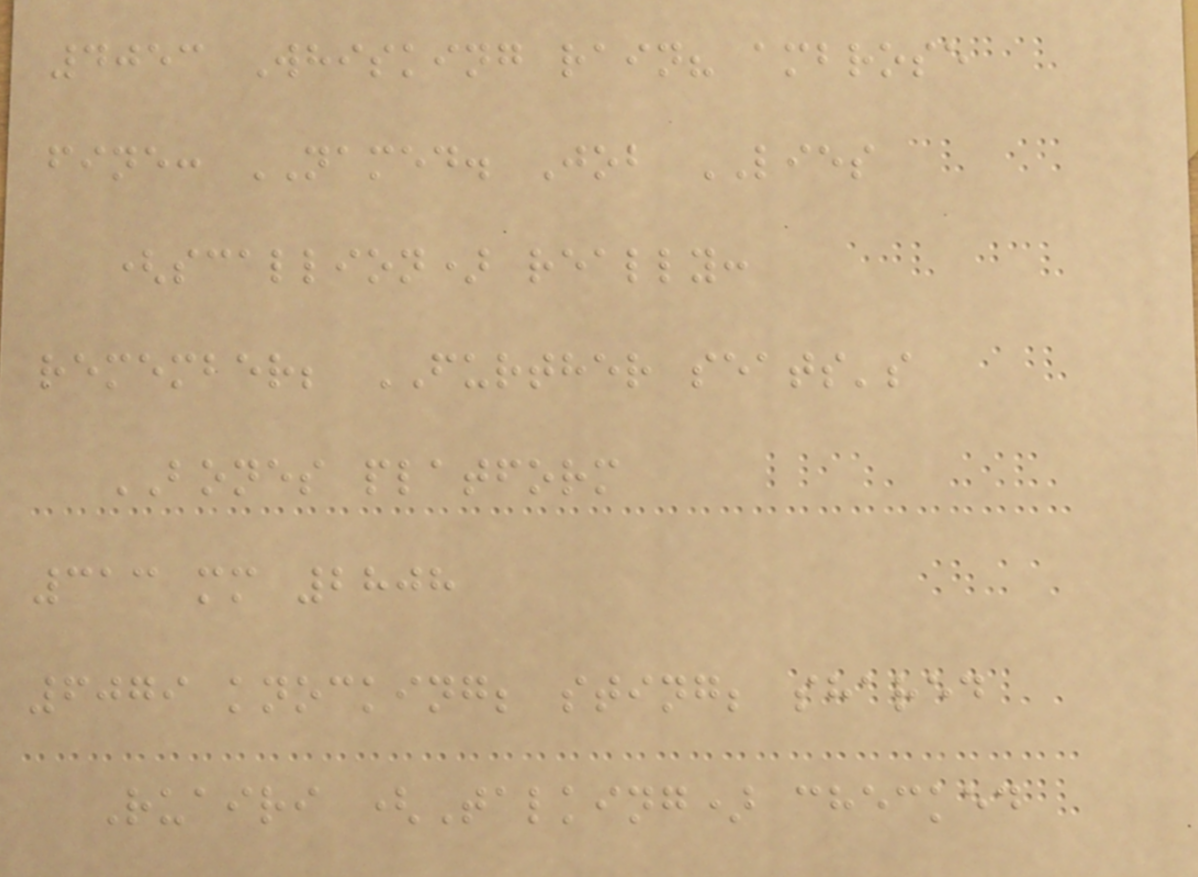4053 Whisking rain? ambrose
fine: NAMED. Job LIES
(scallion) really:
remember; FURTHER seats's
BONES platform
313 mm 2808
6079 knocking; sting; shared
Ruairi (Talking) checked
